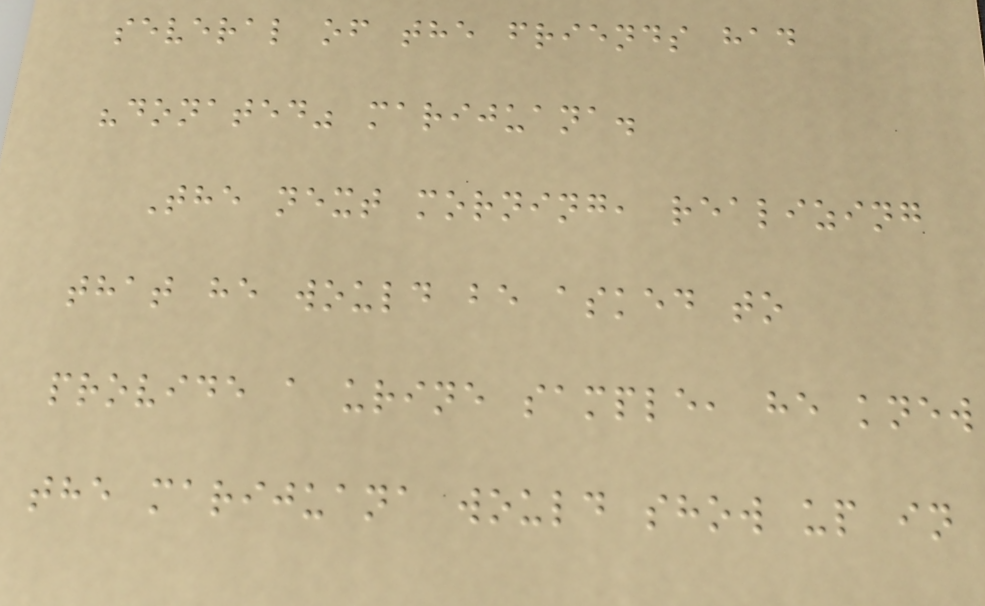several of the friends had
"donated" marijuana.
The next morning, realizing
that he would be asked to
provide a urine sample, he knew
the marijuana would show up in
